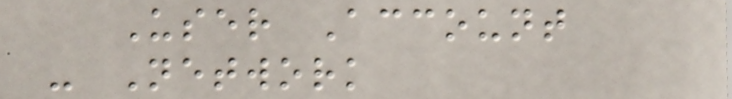User Account
- Network
